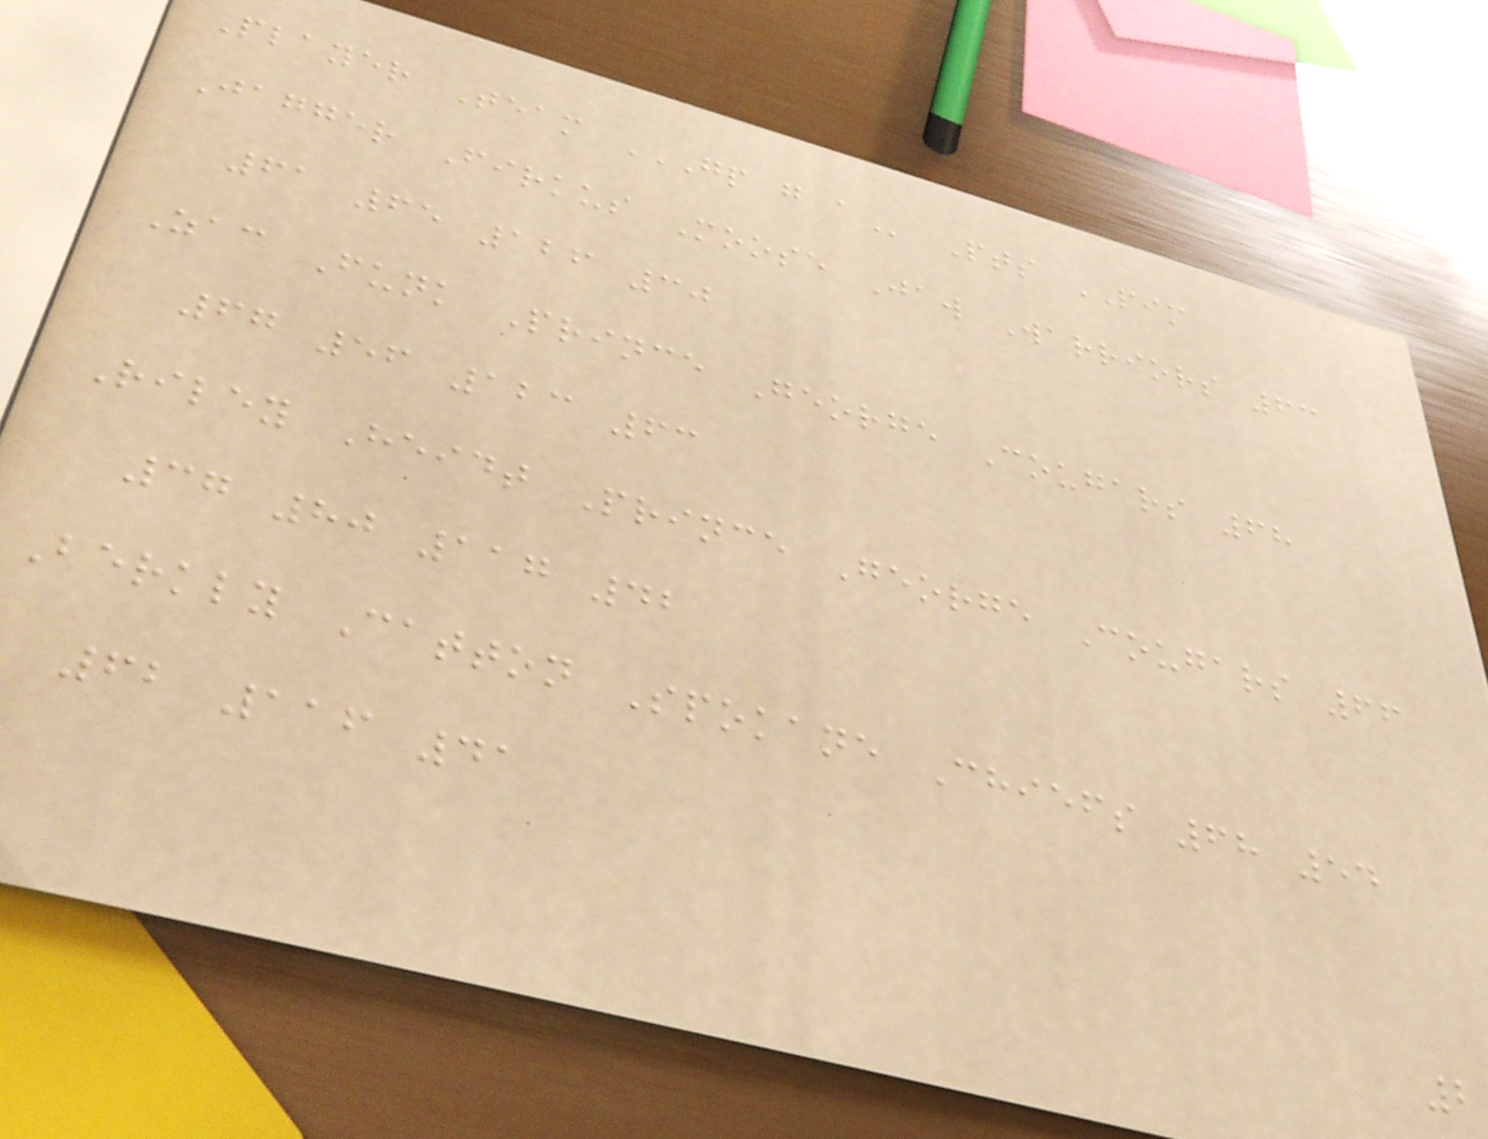Player Team GP G A Pts PIM
Jagger Firkus Moose Jaw Warriors 63
61 65 126 30
Zac Funk Prince George Cougars 68
67 56 123 63
Riley Heidt Prince George Cougars 66
37 80 117 42
Berkly Catton Spokane Chiefs 68 54
62 116 41
2
